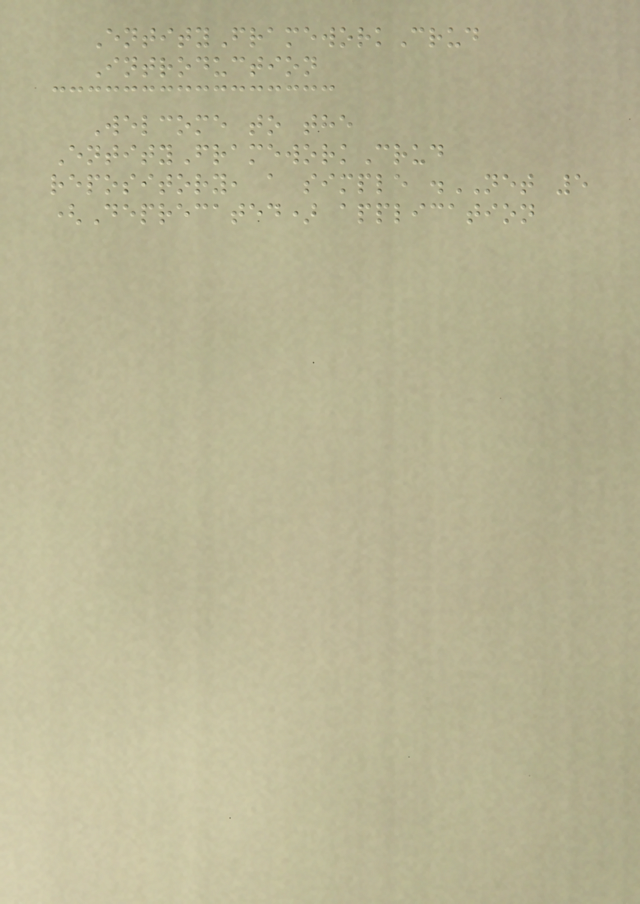EntityFrameworkCrud
Introduction
Welcome to the
EntityFrameworkCrud
repository, a simple .NET 5
(Deprecated) application
